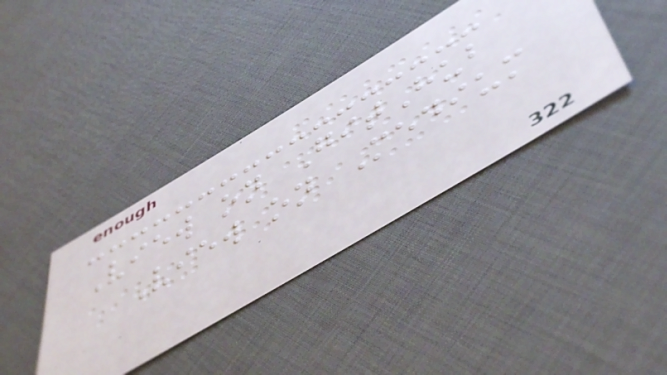View on GitHub
View on Medium
